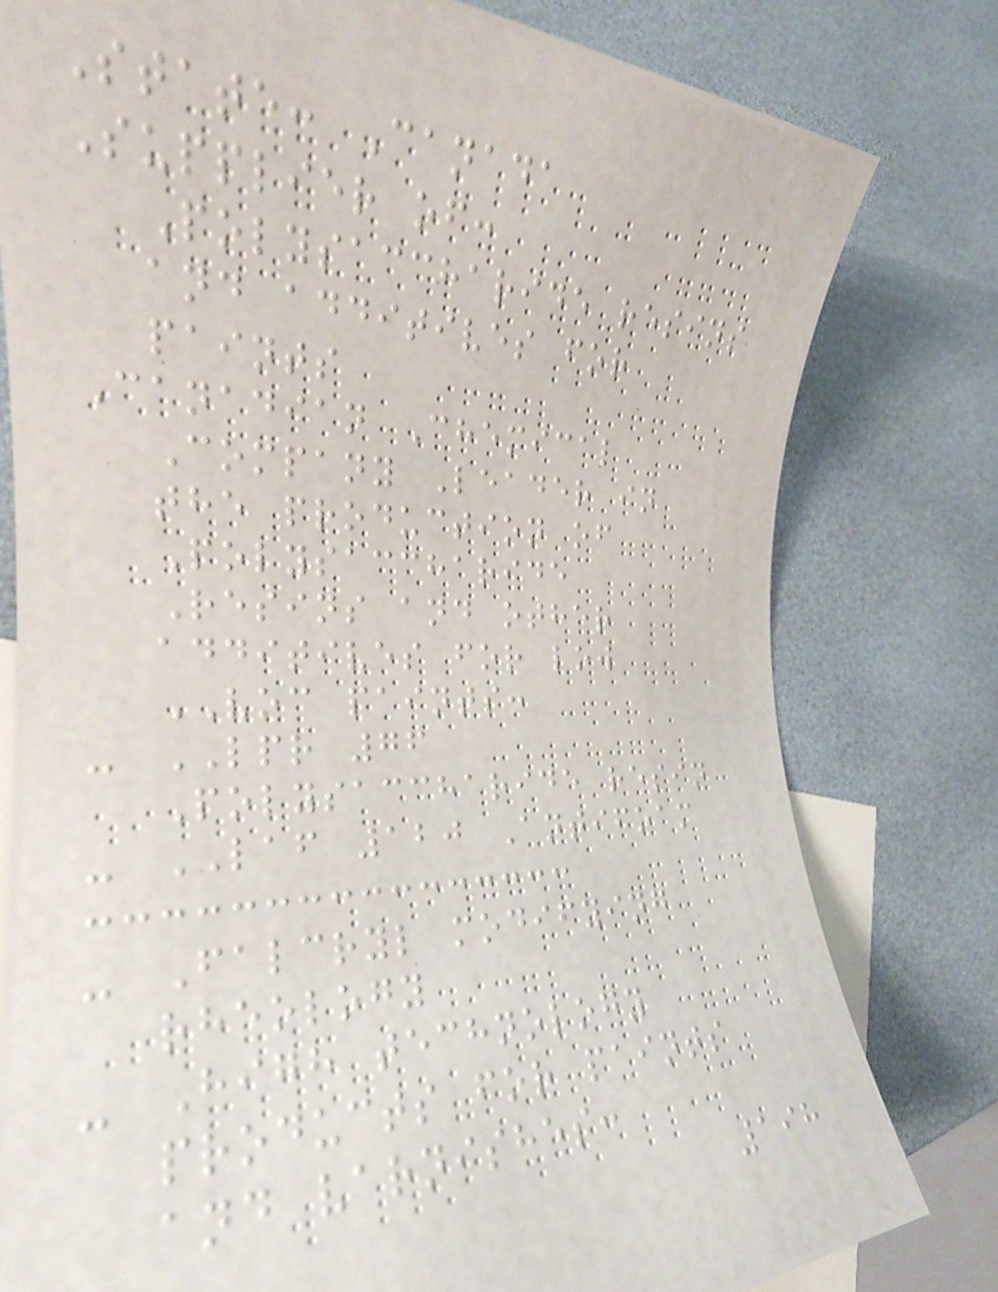State: Canada
Supplier of:
Polysaccharide resins
and additives for
paints
Canadian Chemical
Company Leader in
the production of
Polysaccharide
Resins and other
additives for low
VOC paints:
- LPR 76
Polysaccharide resin
- LAF 120 Antifoam
- Falcryl modifying
rheology
- High technology
products for paints
and varnishes:
198
